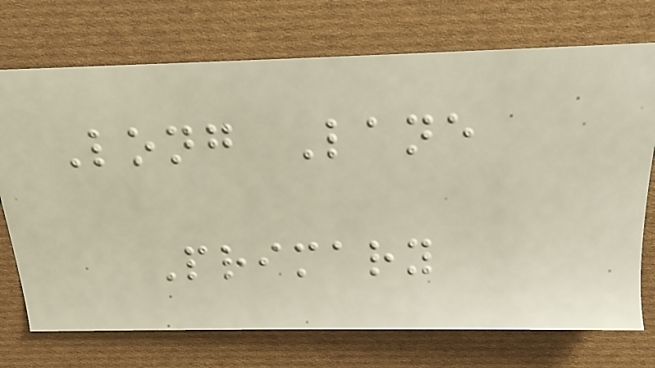Long Lane
Primary
